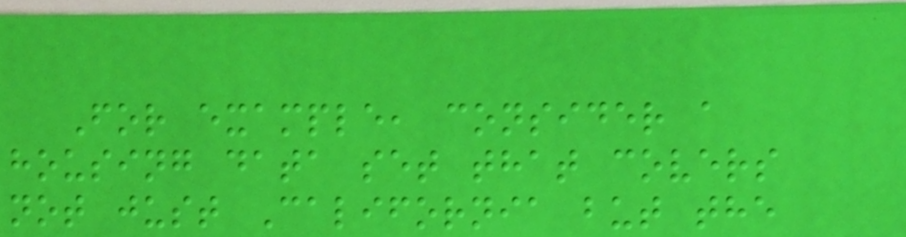For example, consider a
housing data set that covers
not just California but the
